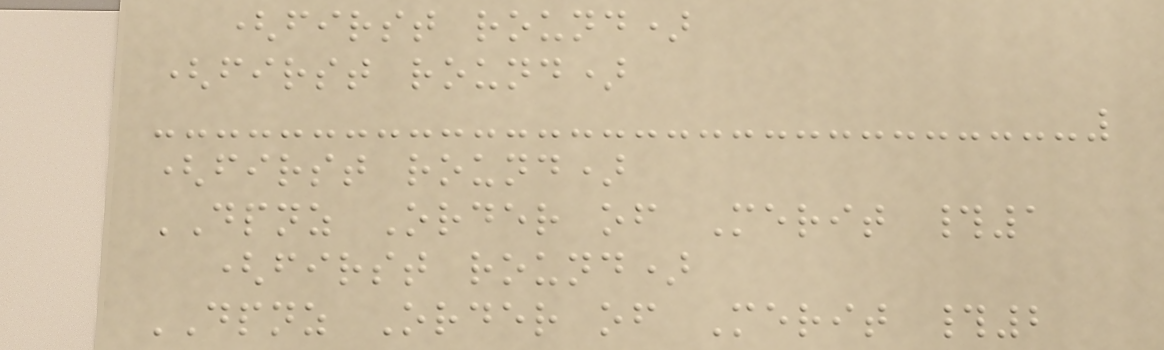(first round)
(first round)
(first round)
DPNZ Order of Merit #1
(first round)
DPNZ Order of Merit #2
